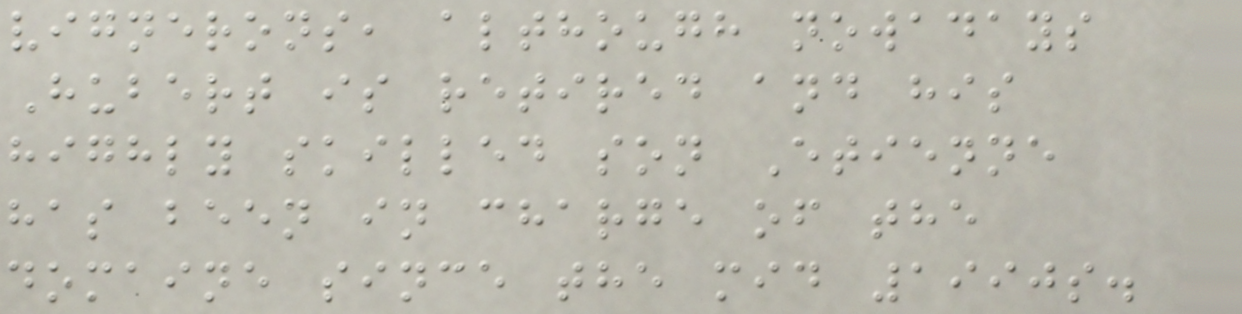vignerons, although nowadays
Hubert is retired and his
highly skilled son Etienne
has been in charge of the
domaine since the mid 1990s.
